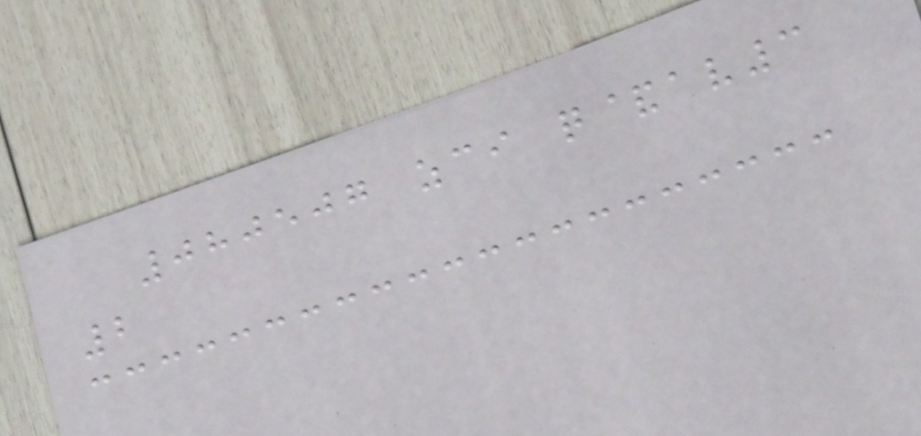080507 zci q&av3
2
